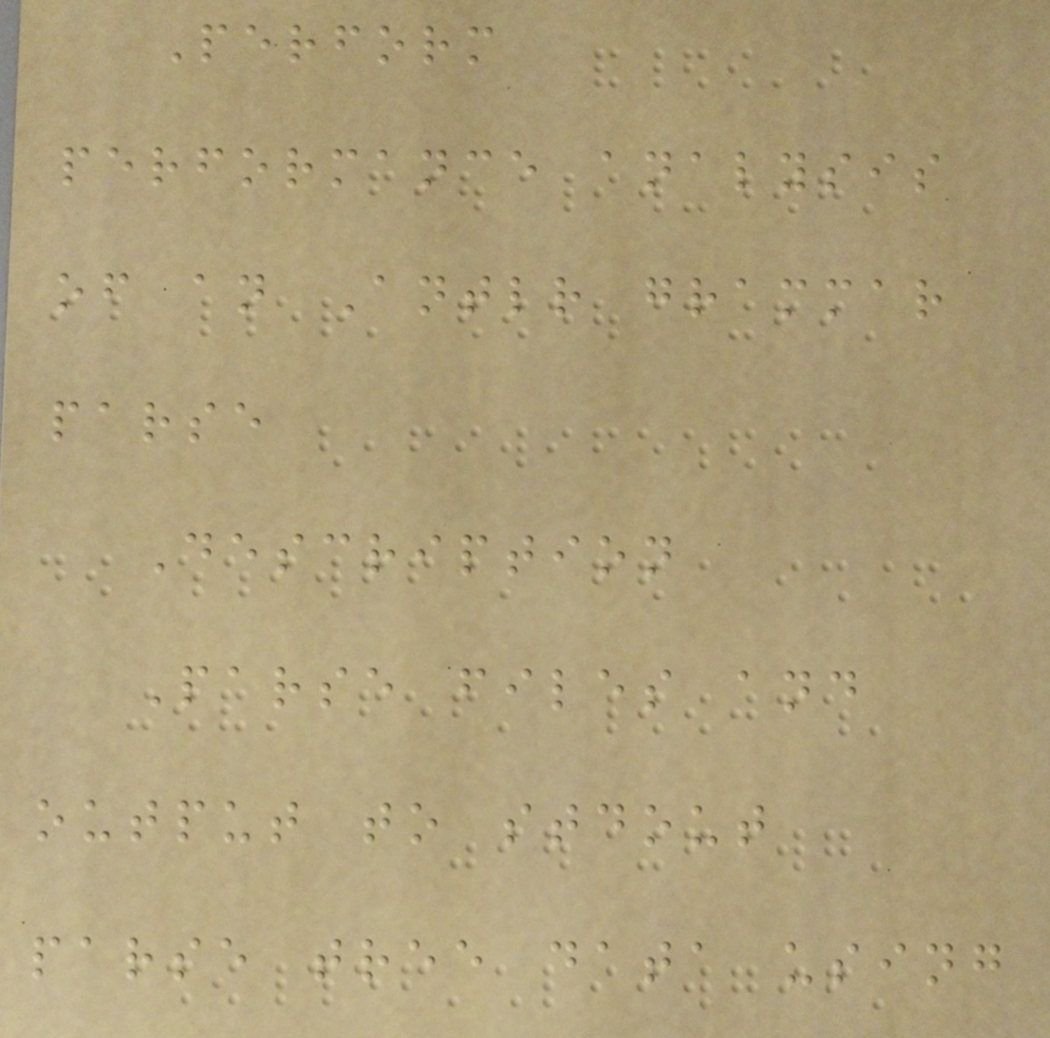Perform
performance analysis
of an Antlr grammar
parse
Description
Parse files and
output to stdout
parse tree data using
